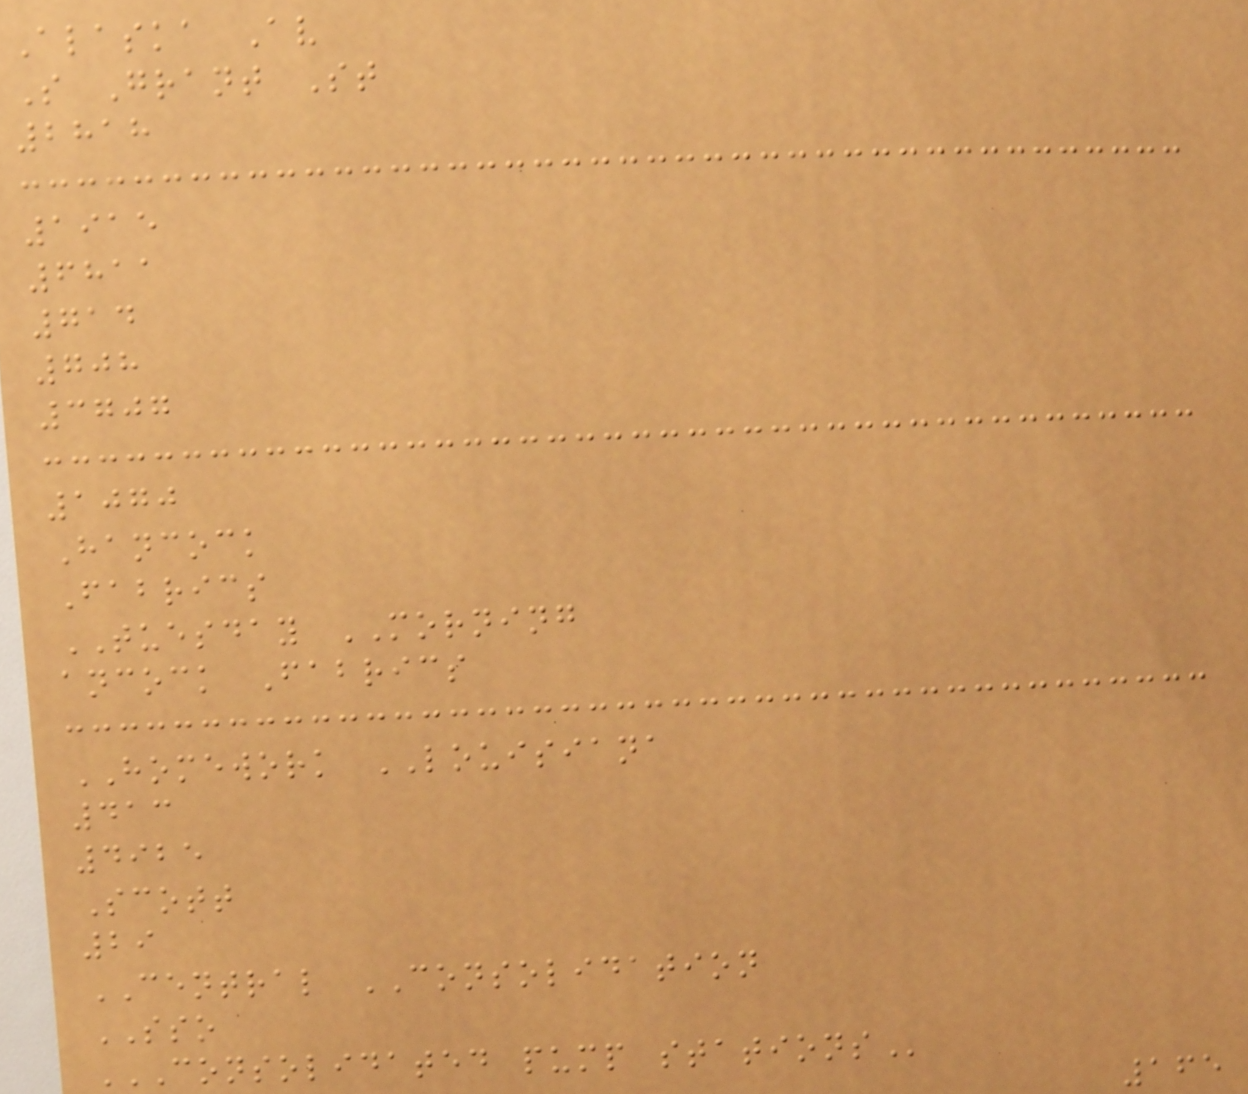Alaska Av
S Grant St
2818
1915
6811
714
708
3707
1070
Hancock
Fabrics
TUESDAY MORNING
ancock Fabrics
HOMEWORK LOUISIANA
413
4925
Scott
29
CENTRAL CONSOLIDATION
SSO
CONSOLIDATED PUMP STATIONS
165
